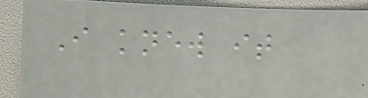I knew it
